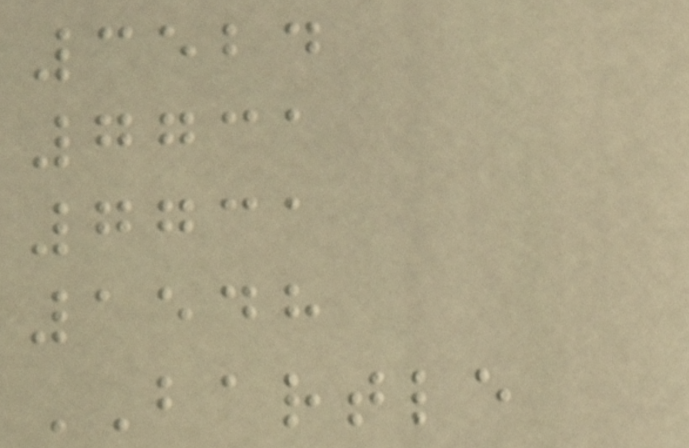3524
7731
7731
1548
BARTLE
